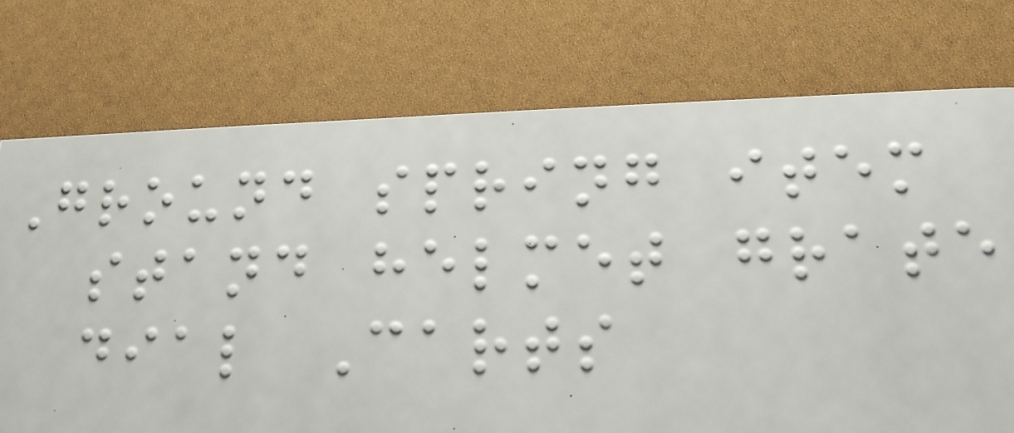Ground spring item
stand helmet grate
dial Carts
